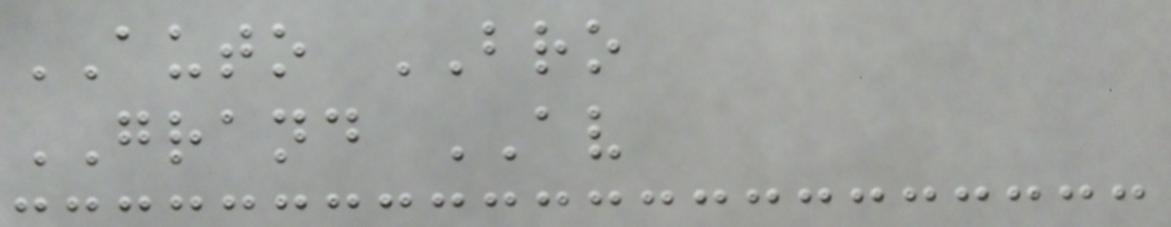AUTO BRO
GRAND AV
